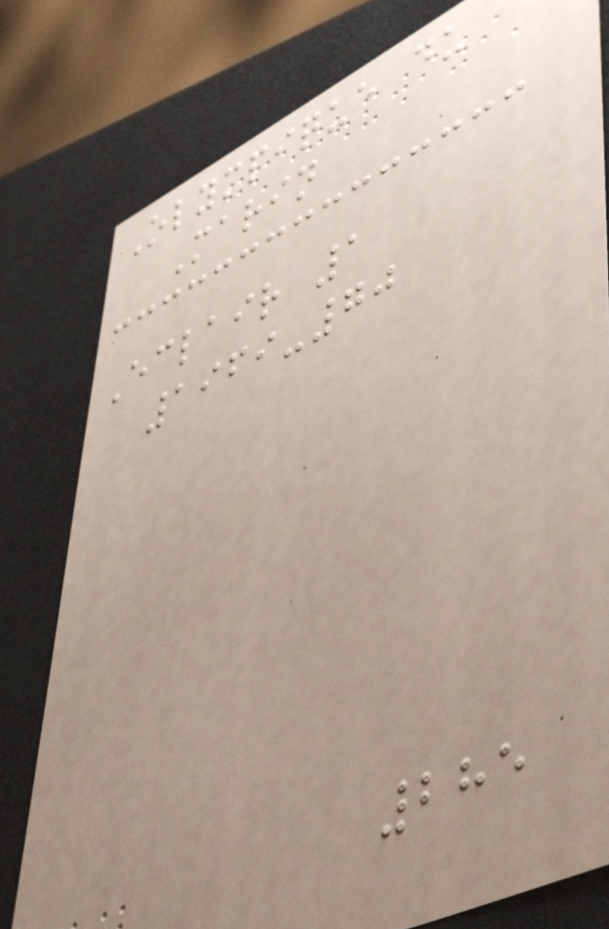Olympique du
Marin
Eclair 1
1969-70
285
